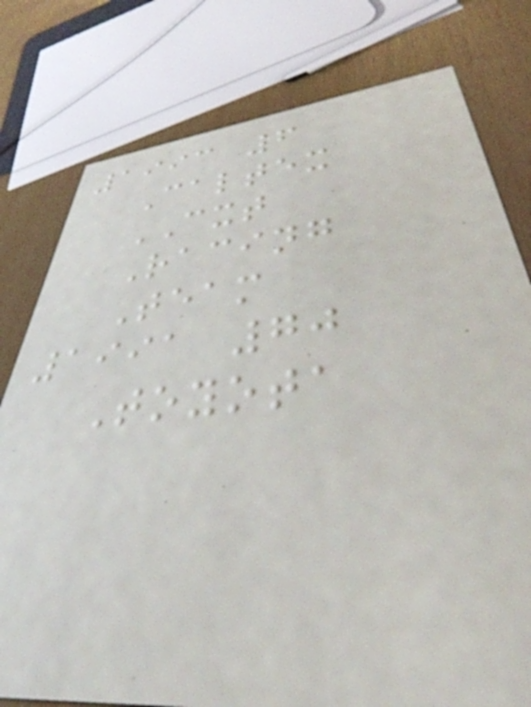1993 6
Caltex
CXT
Racing
Team
1991 70
Toyota
